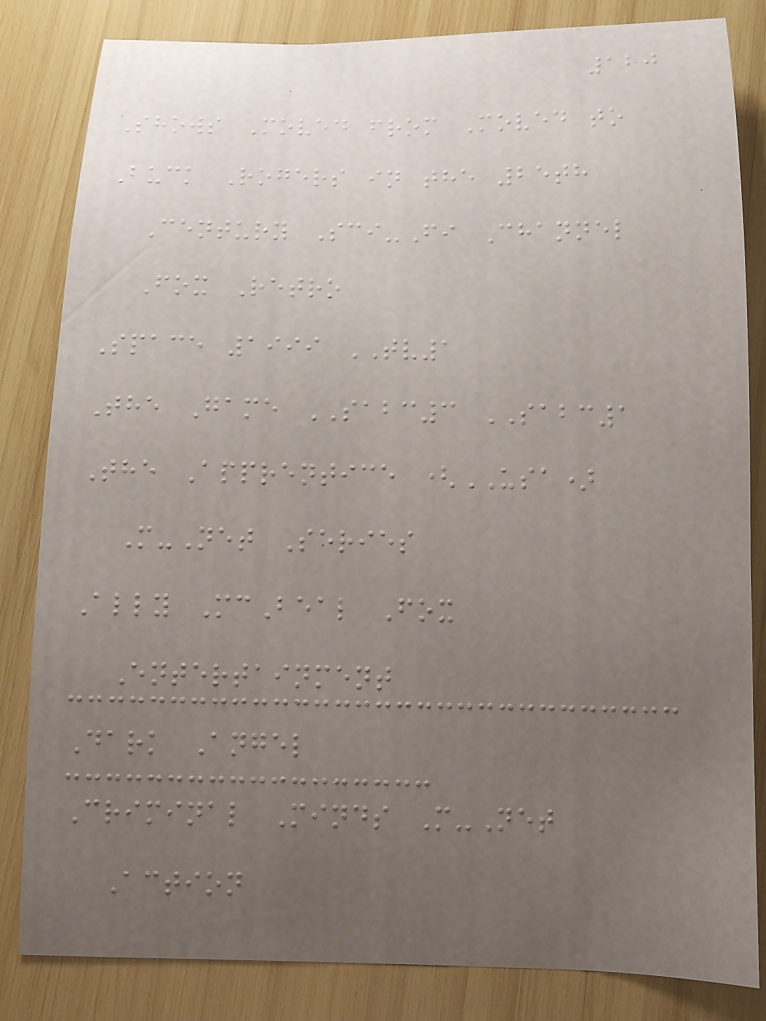120
Shows Moved from Moved to
Buck Rogers in the 25th
Century Sci-Fi Channel
Fox Retro
Space 1999 TV1
The Game SABC3 SABC1
The Apprentice (USA)
M-Net Series
Ally McBeal Fox
Entertainment
Dark Angel
Criminal Minds M-Net
Action
